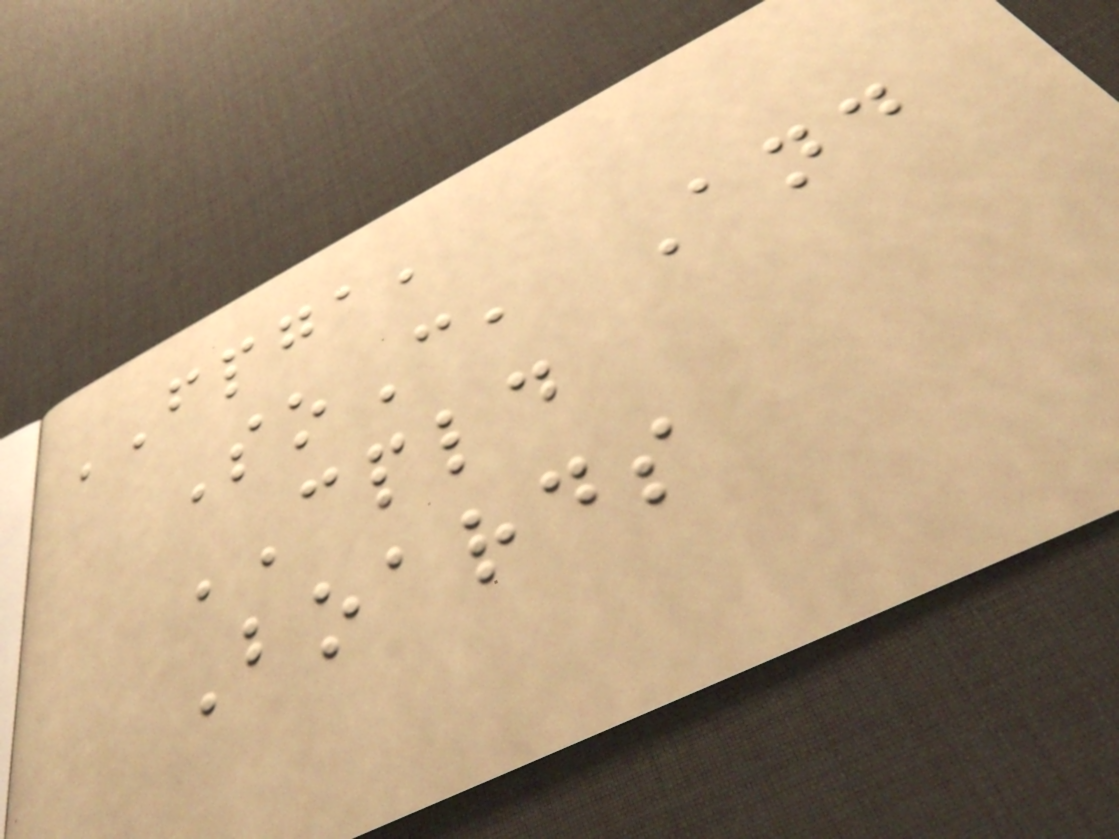FPGA,
SoC, And
CPLD
Boards
